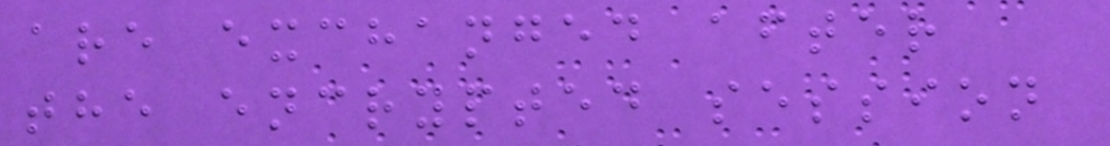are exchanged after
the encrypted session
